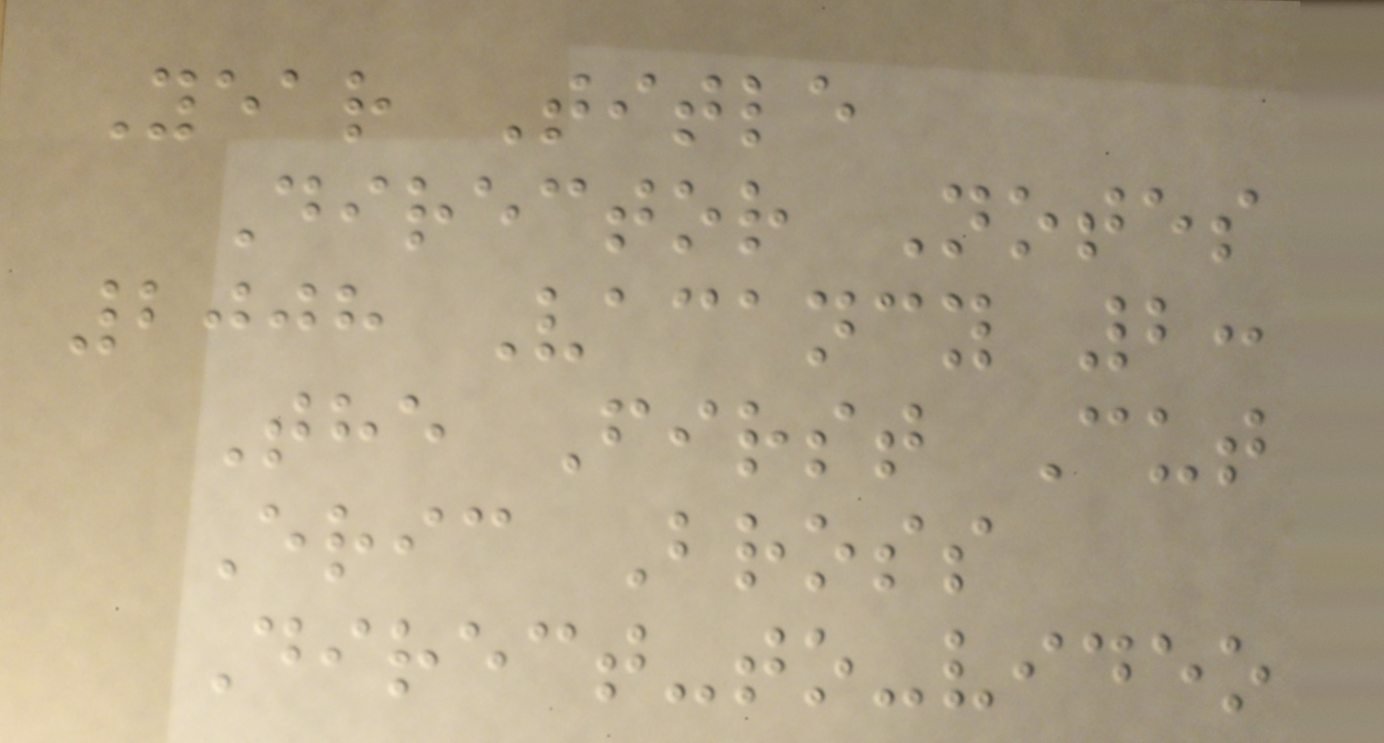Year Title
Director Notes
2008 Vacancy 2:
The First Cut
Eric Bross
Direct-to-video
